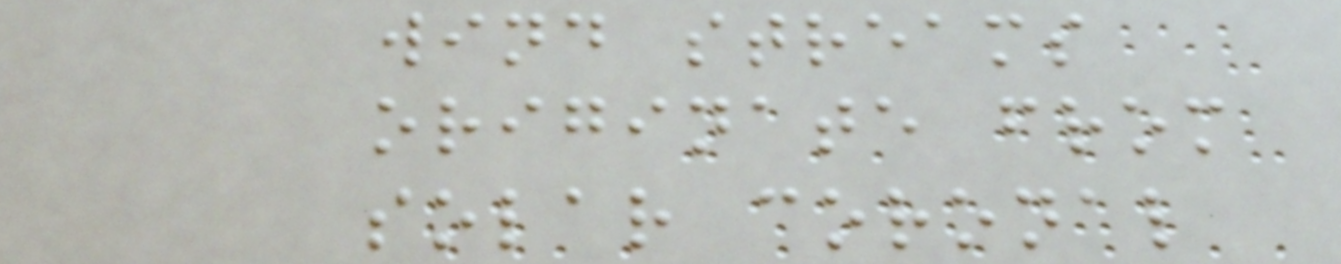wind streams
originate from
solar coronal
